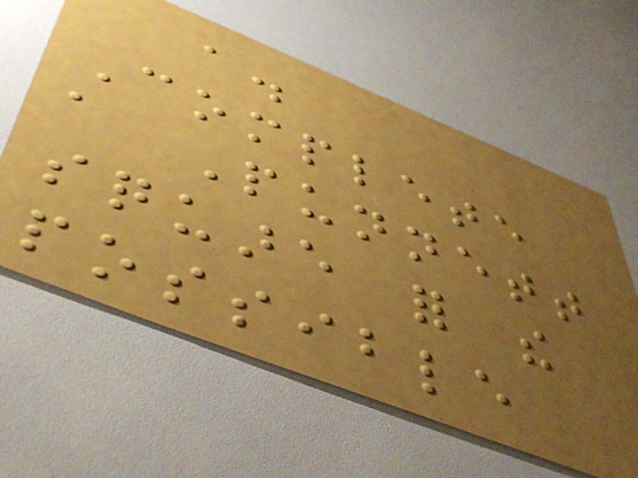a.
Complete
a Punnett
square for the
possible
